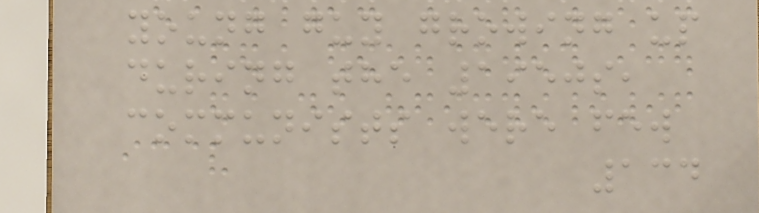young guy growing up
during the 1950s,
communists were few
134
